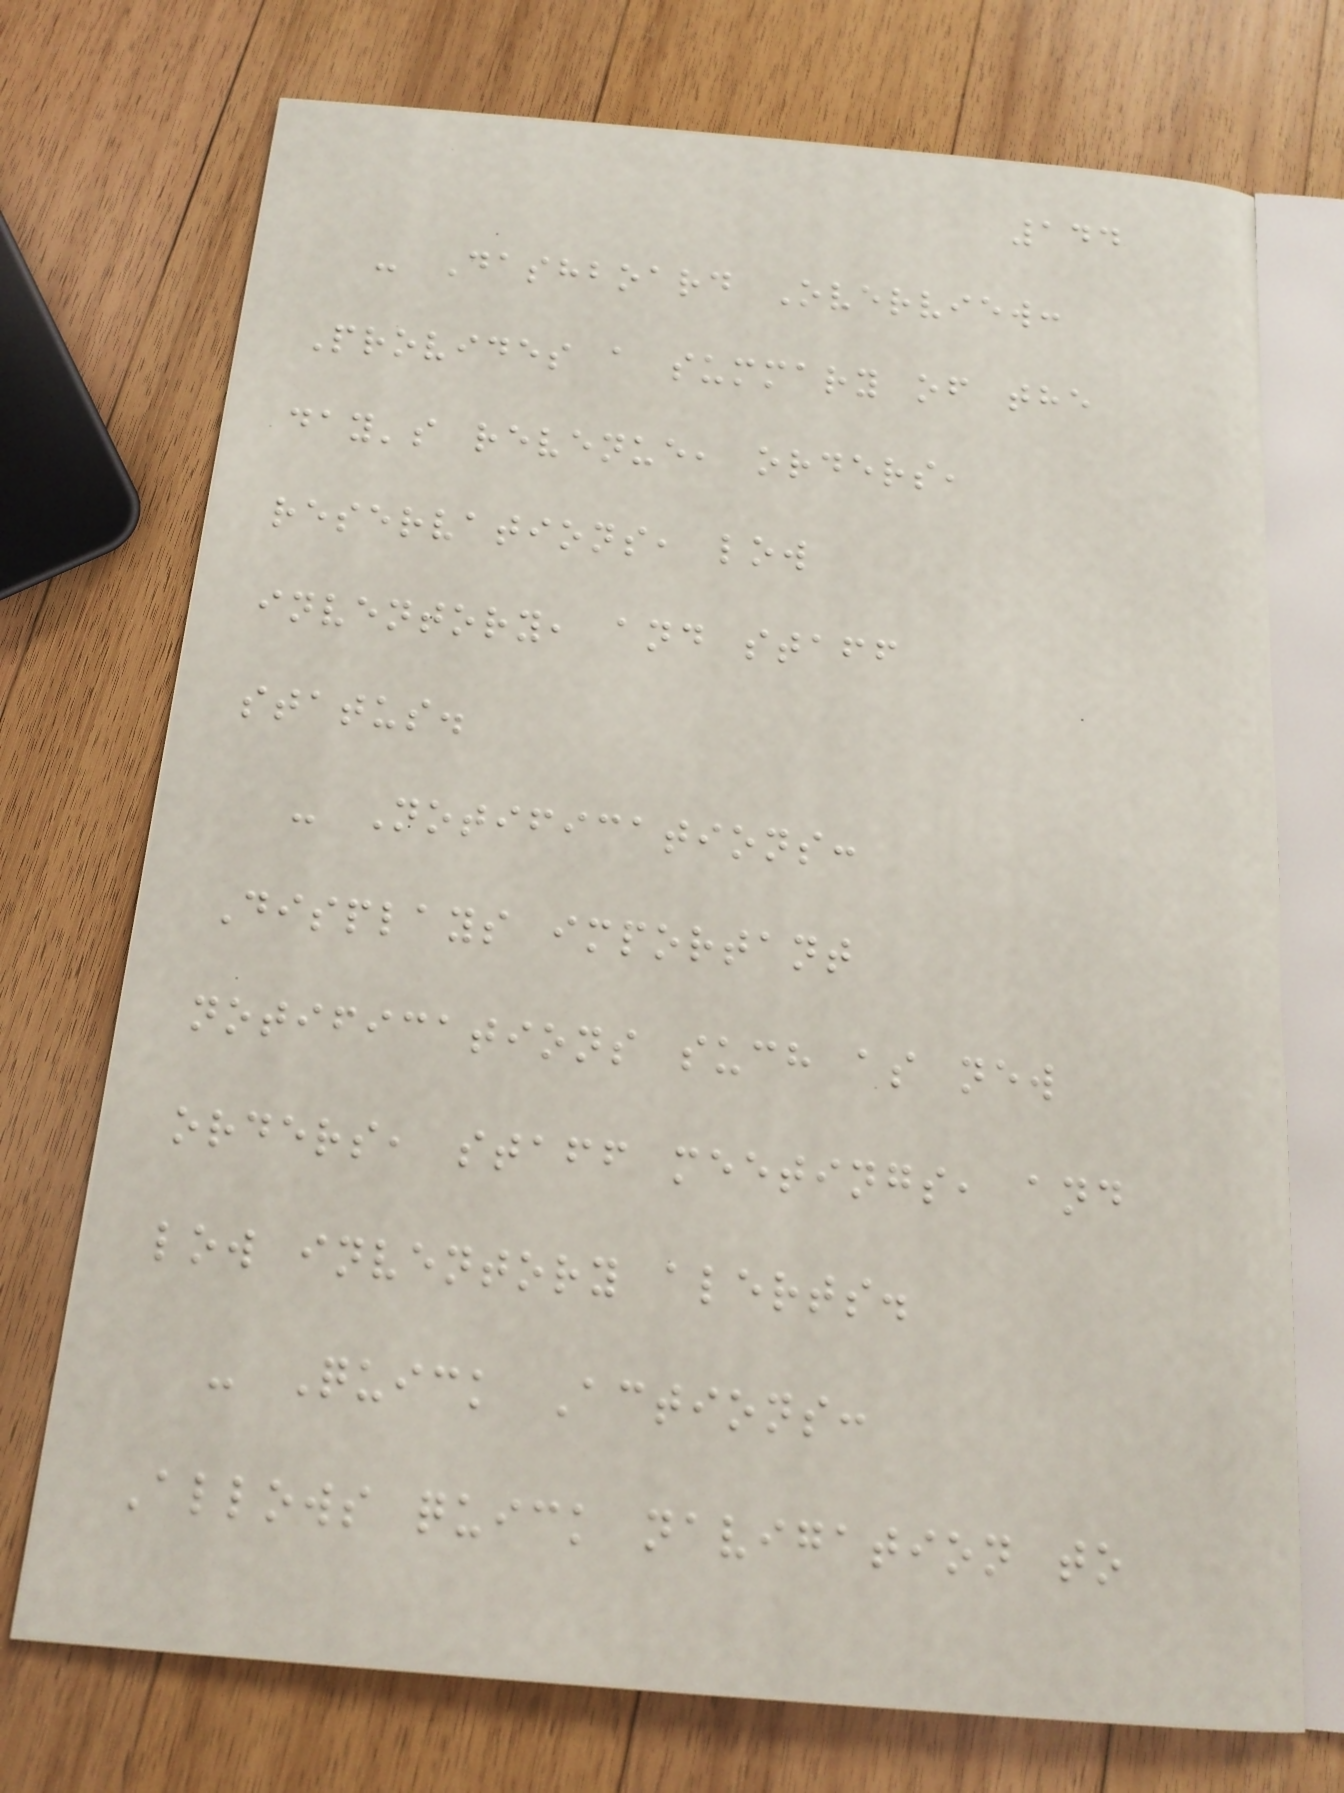144
- Dashboard Overview:
Provides a summary of the
day's revenue, orders,
reservations, low
inventory, and staff
status.
- Notifications:
Displays important
notifications such as new
orders, staff meetings, and
low inventory alerts.
- Quick Actions:
Allows quick navigation to
